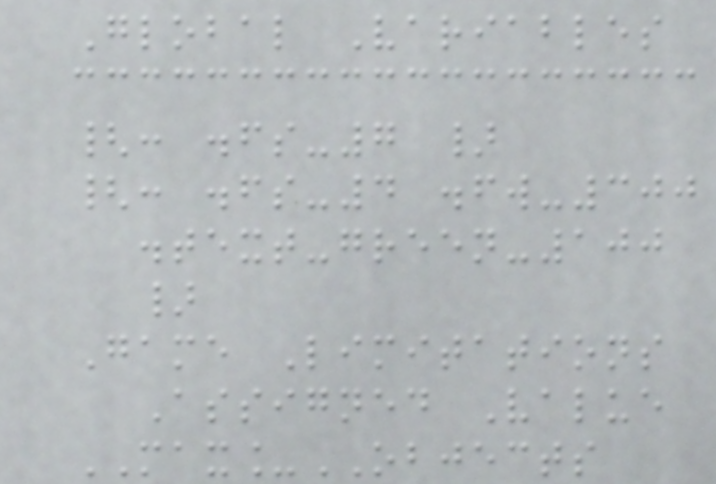Global Variables
{: .fs-7 }
{: .fs-4 .fw-300
.text-green-100
}
Game Limitations
Assigned Value
MAX_OBJECTS
